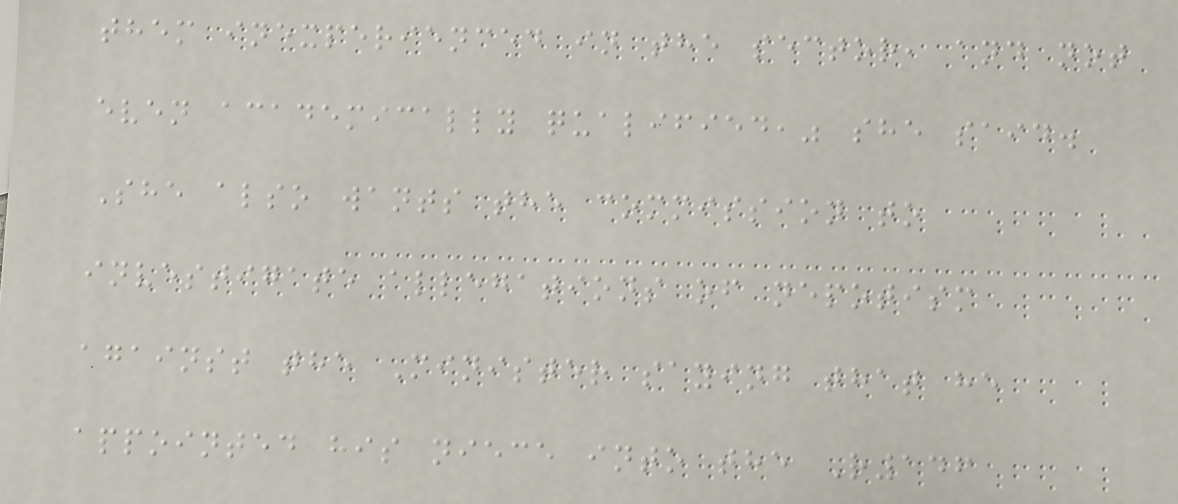them inexperienced in the sector, and not
even academically qualified," she said.
She also wants the commission to
investigate allegations of nepotism
against the Minister saying that he
appointed his niece into the R146
